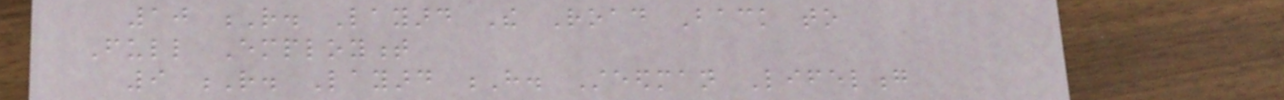10 R. Layard The Road Back to
Full Employment
9 R. Layard H. Steedman Lifelong
